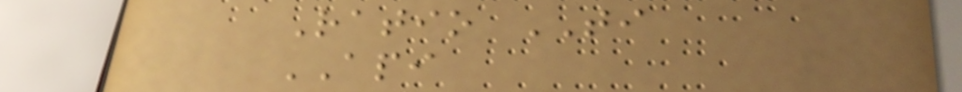Ratio TI
API
